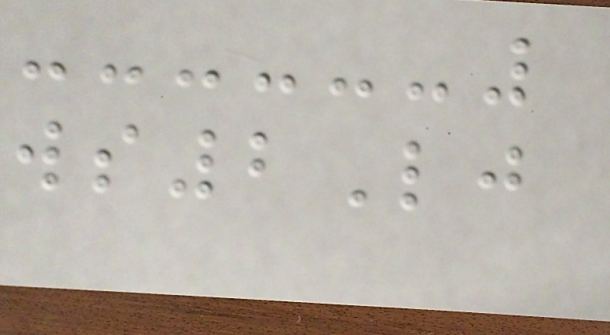ws2Lj
